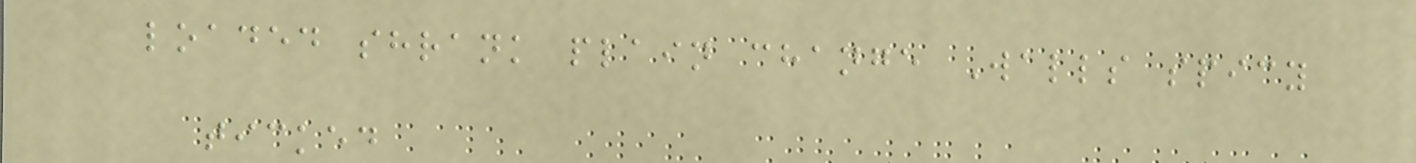loaded shrank plain change Walls spicy
ticked
